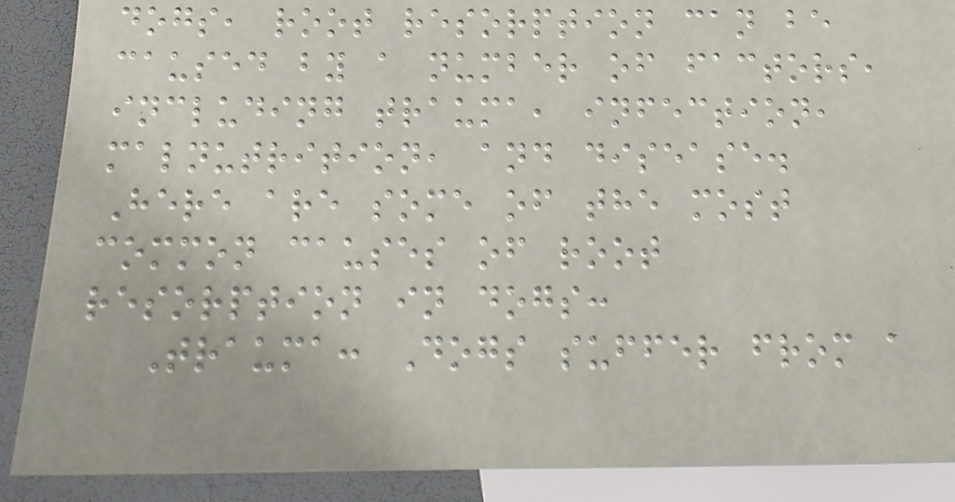dogs, root resorption can be
caused by a number of factors,
including trauma, infection,
malnutrition, and disease.
Here are some of the most
common causes of root
resorption in dogs:
Trauma: Dogs suffer from a
